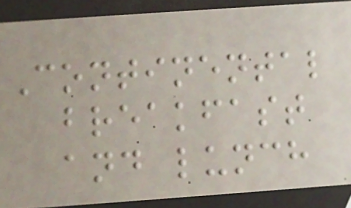Continental
breakfast
and lunch
